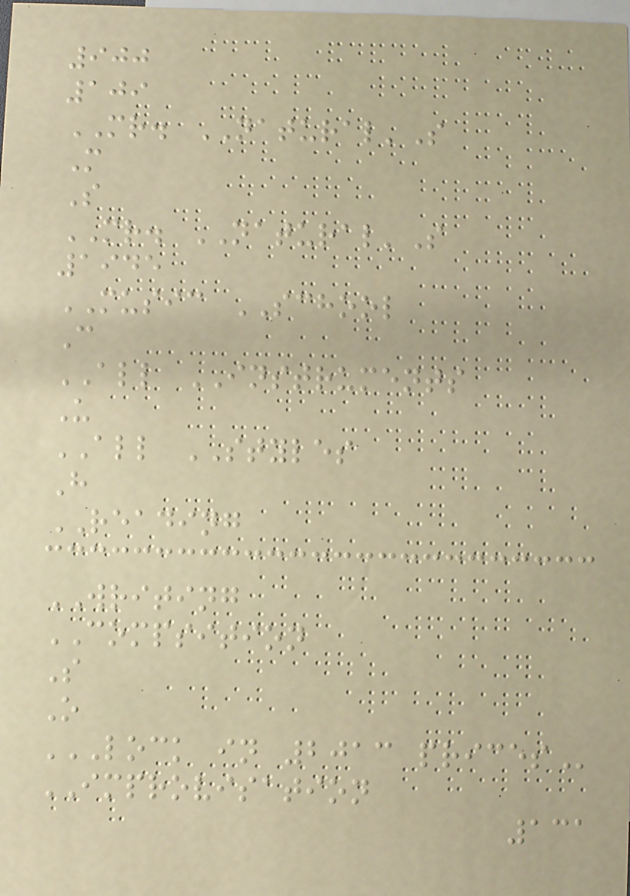900
109
MR. NATURAL'S
M
S
MR. NATURAL'S
1945
MUSIC SCHOOL
C
ALL INSTRUMENTS
U
ALL STYLES
H
READING
WRITING
COMPSITION
S
O
LOCK IN 2013 PRICES
IMPROVISATION
131
